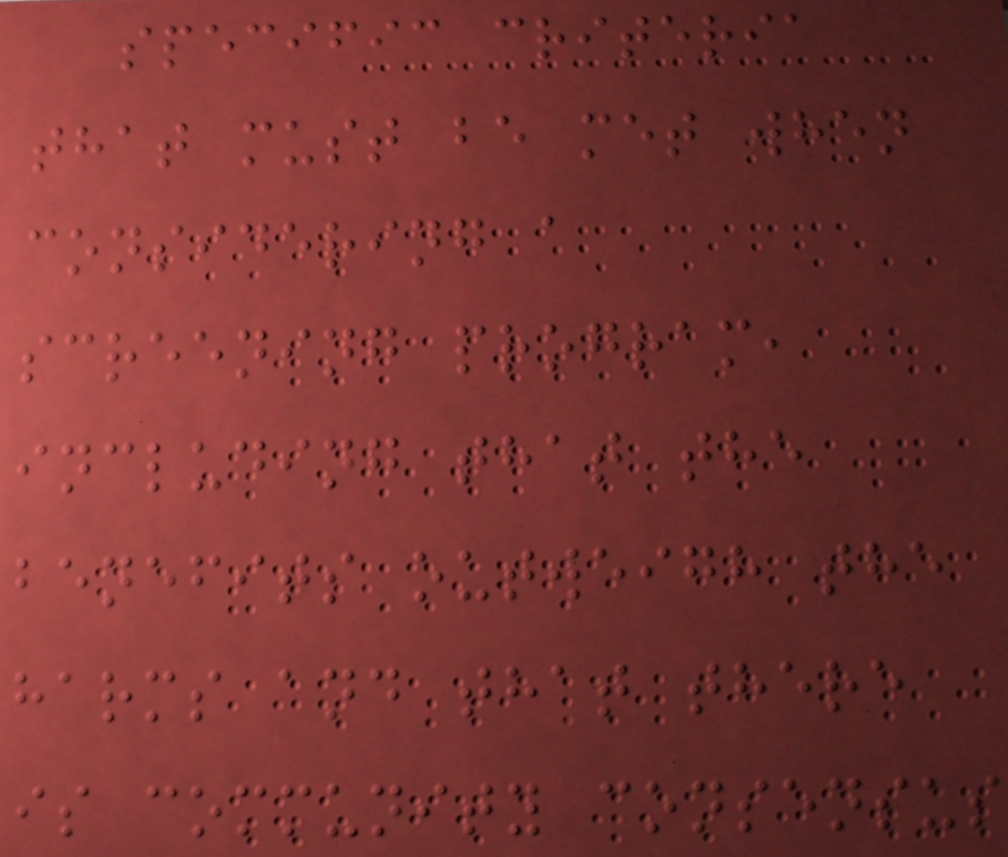specific criteria
that must be met when
considering a
screening program,
including that the
benefits outweigh the
harms and that there
is community consensus
